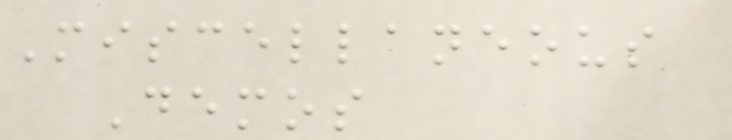Miscellaneous
Demos
